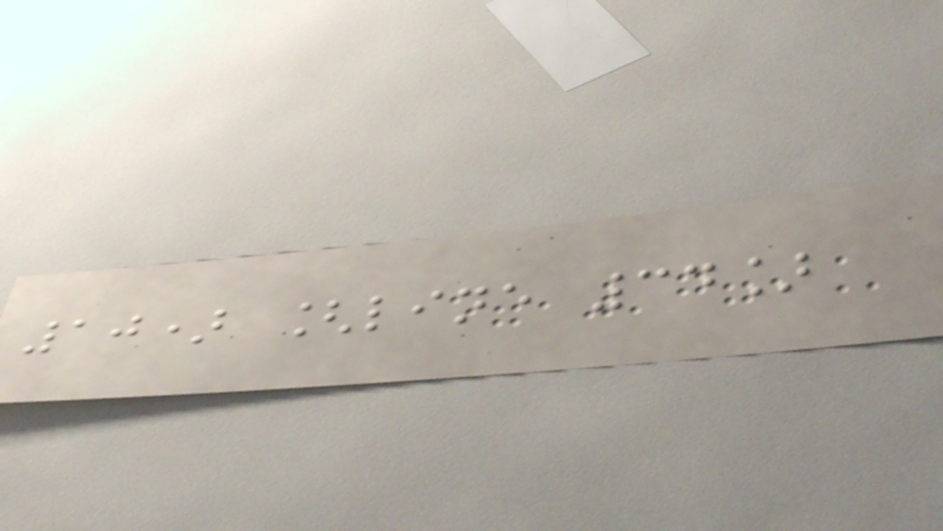10) [line 34]
